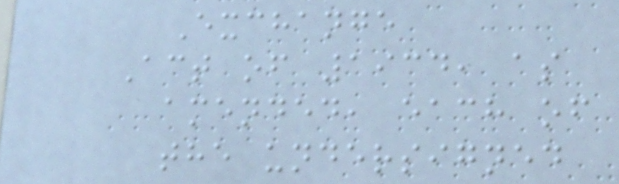Exchange
Act of 1934, as
amended, each of
the undersigned
